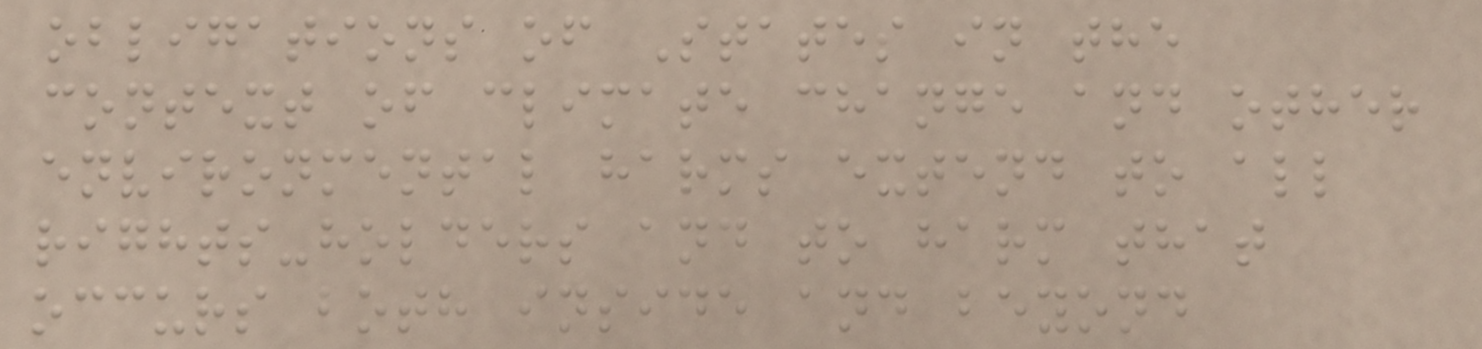obligations of States in the
context of climate change and other
environmental harms extend to all
rights-holders and to harm that
occurs both inside and beyond
